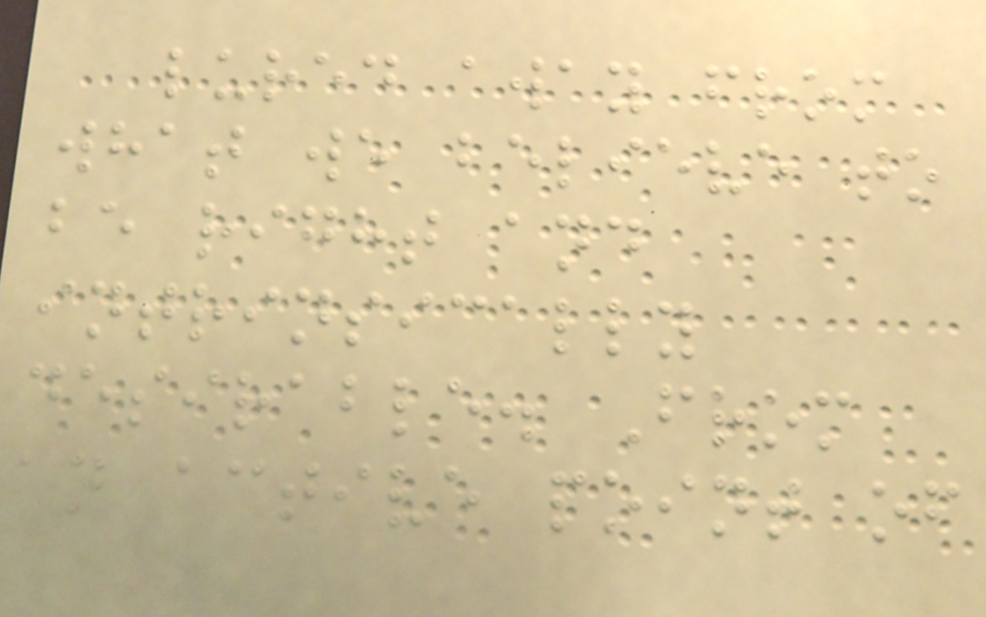lured away from
what we believe to
be right and
intrinsically
desirable. From
an active point of
